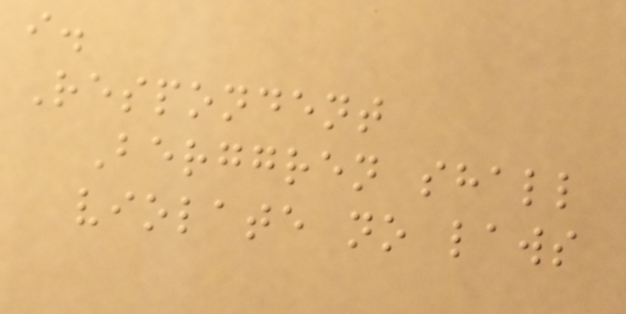i.
Respondent
Berggren shall
violate no laws
